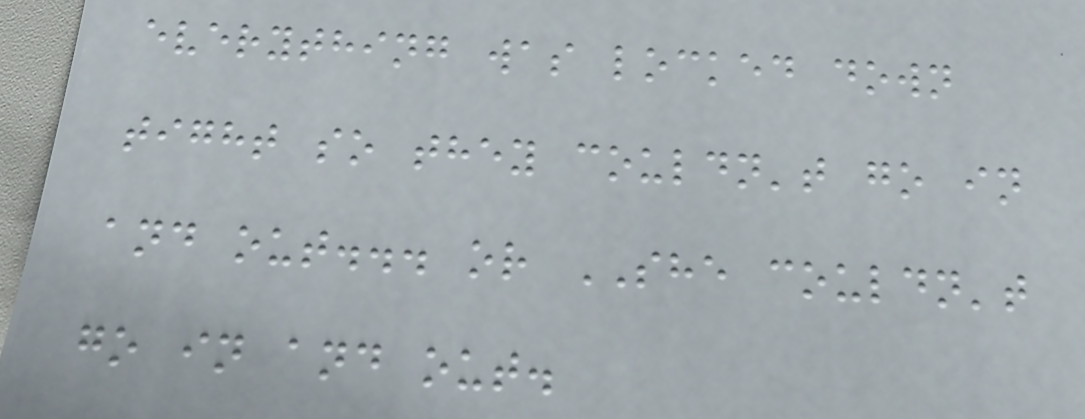everything was locked down
tight so they couldn't go in
and out... or SHE couldn't
go in and out.
